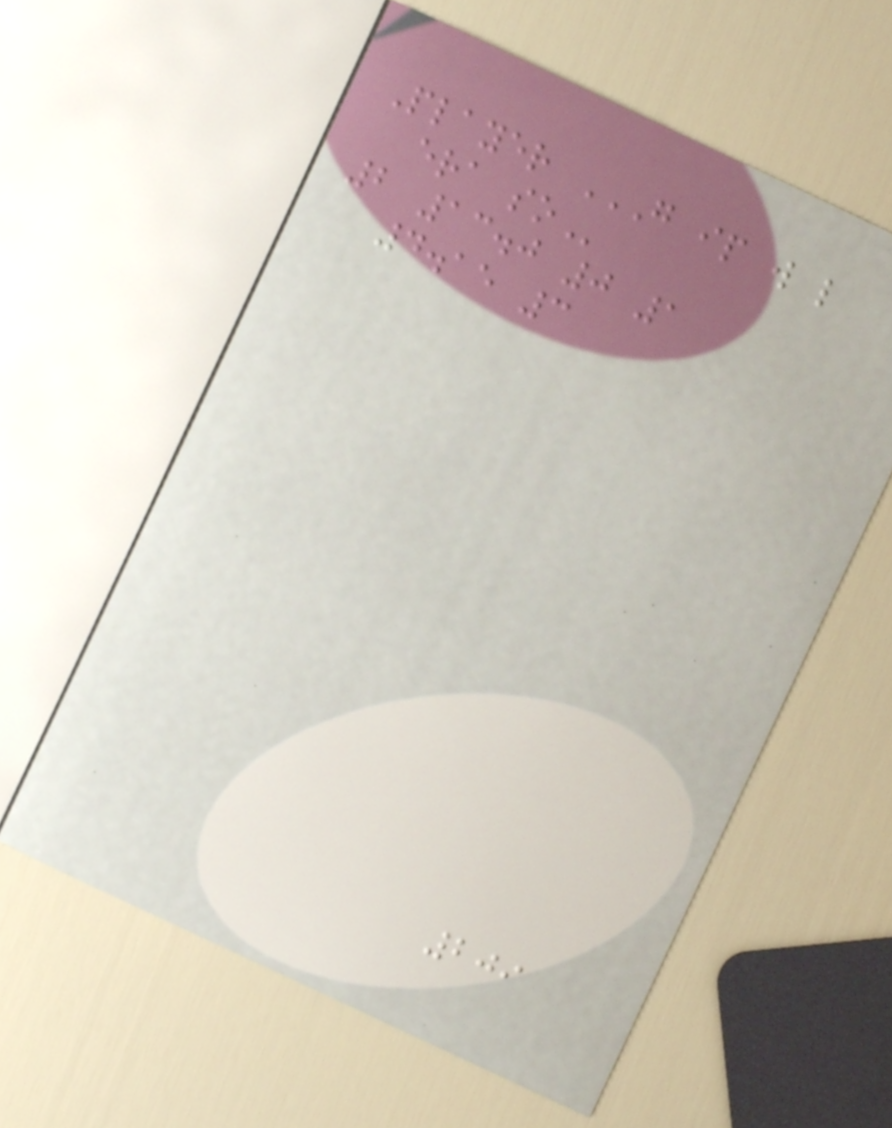Player G IP W L
ERA SO
2 13.0 0 1
4.15 3
209
